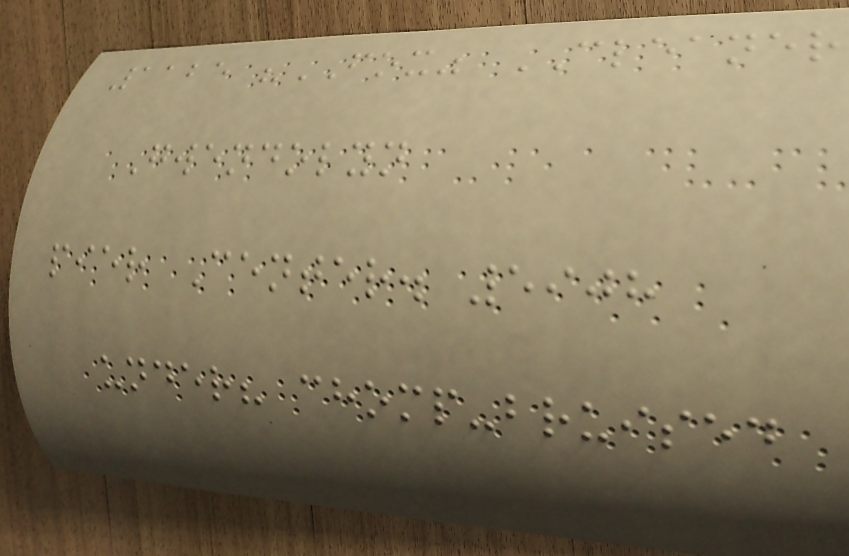1125 "FOX" CLEANER
Gwendolyn
pier Center. 5908
under? chomp-bruised
